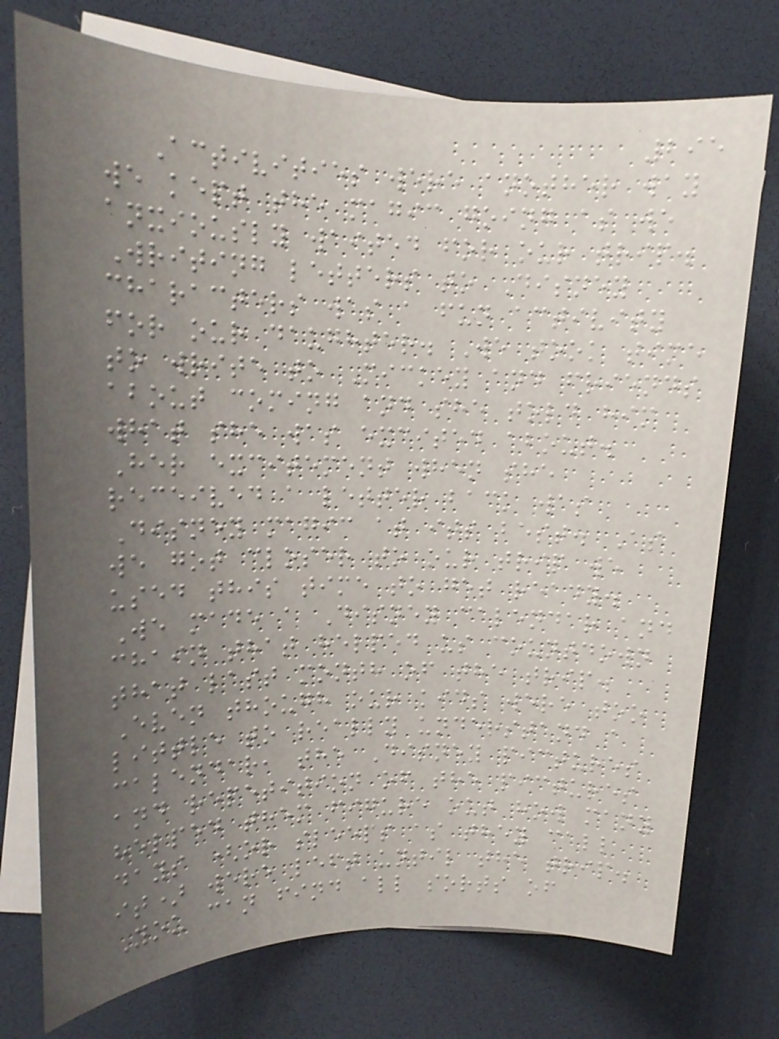295
Activities were another way
we kept the magic going as we
anxiously waited for our trip.
Writing letters to Disney
characters was a fun activity
for our daughter. We took time
to write to Mickey and friends
about coming and she told him
what she was excited about.
Her excitement when she
received a letter back was
Disney magic at its best. As
we got closer to our trip we
used this time to get ready.
We made a Disney calendar and
chain that helped us countdown
that last month of the trip.
Even though our kids were too
little to really understand a
calendar, the Disney pictures
and repetition of the pictures
helped them figure out how many
days (or sleeps as they call
it) were left until the trip.
You can find all sorts of
